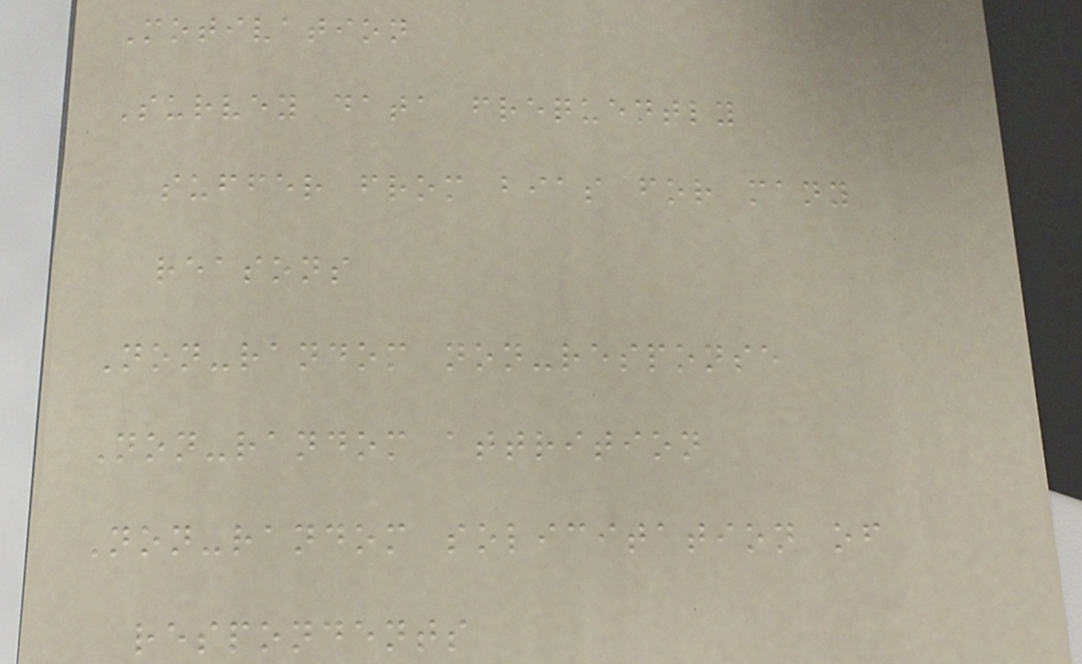Motivation
Survey data frequently
suffer from bias for many
reasons
Non-random non-response
Non-random attrition
Non-random solicitation of
respondents
